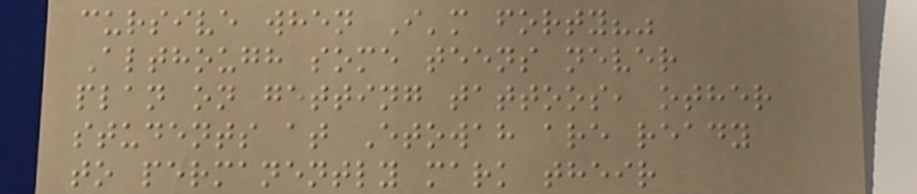cursive when I'm forty?"
Although some teens never
plan on getting tattoos, other
students at Etowah are ready
to permanently mark their
